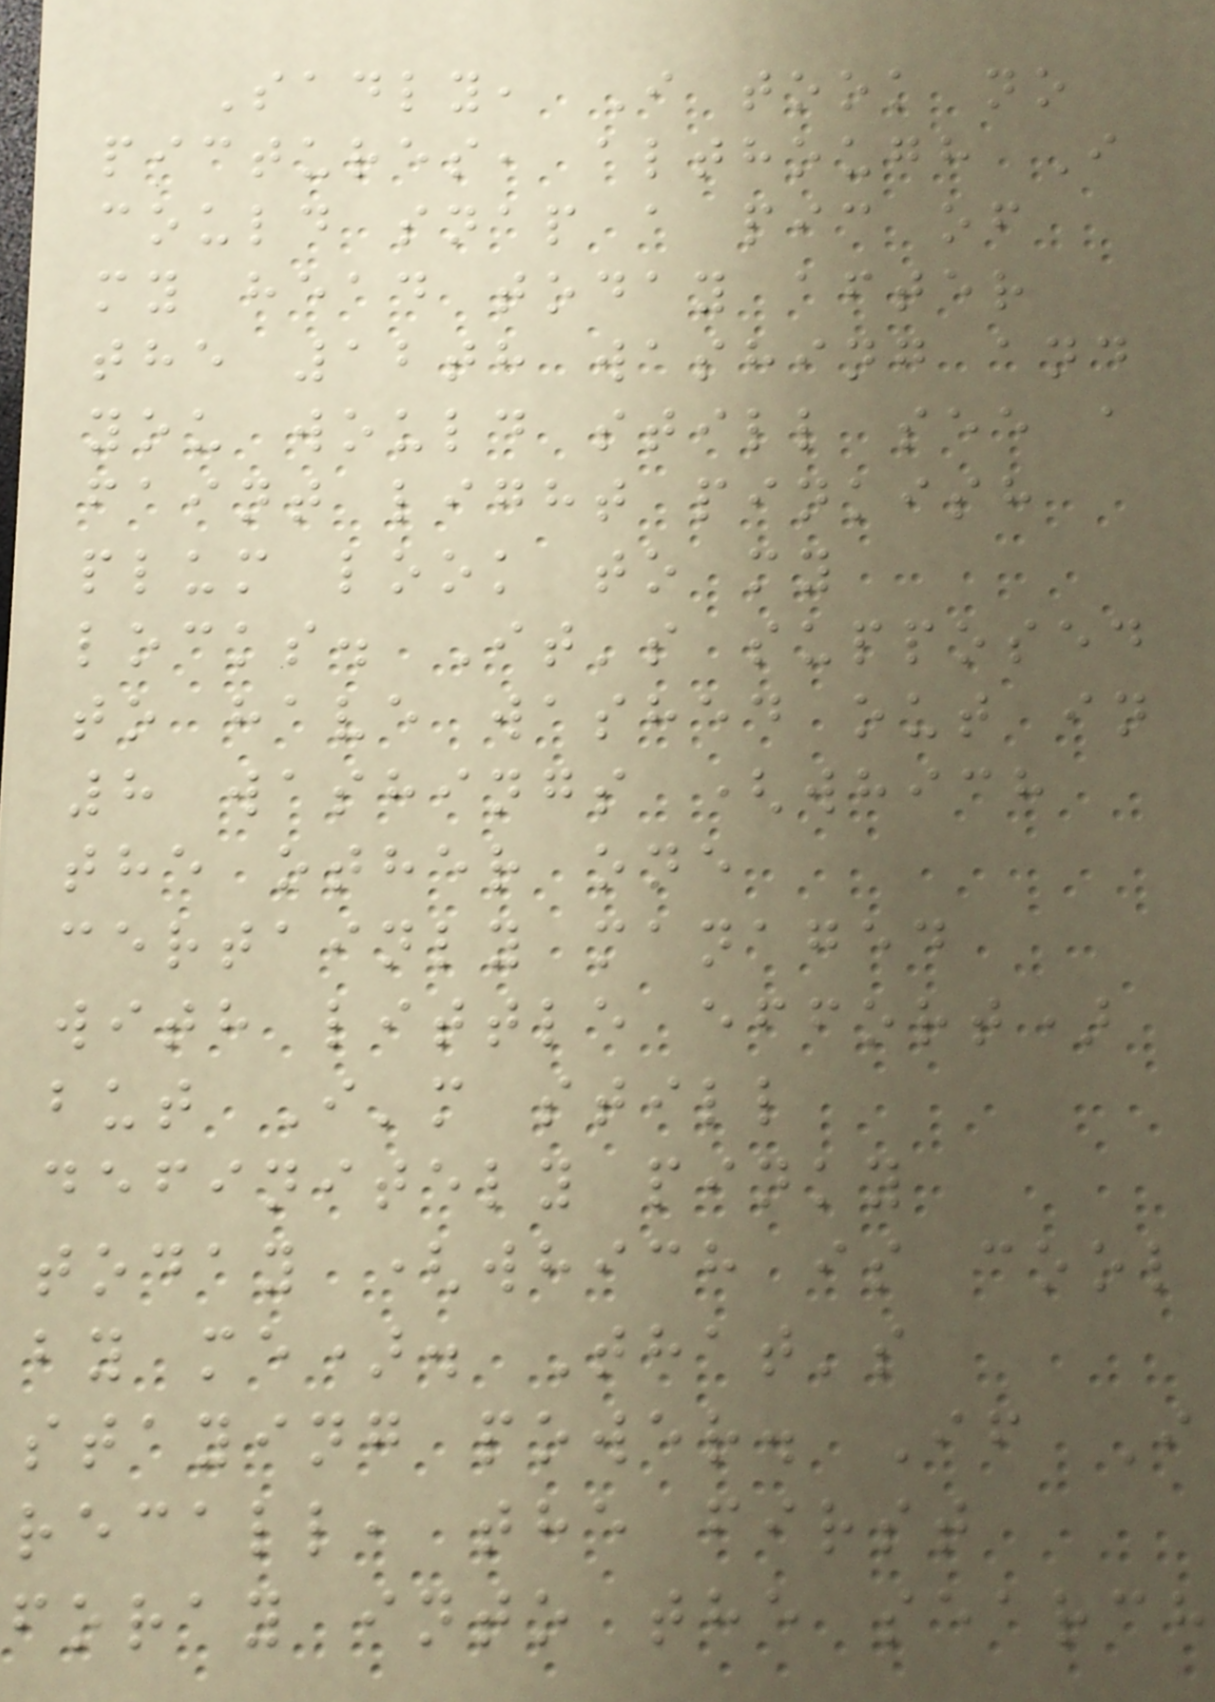Sadly, I took no
pictures, although I
could snap a pic of
my head today after
the 12th washing and
you would still see a
faint light pinkish
plum look to my
locks. It's supposed
to have washed out in
8 washings (which
the other one
certainly managed
with little effort)
but I'm still
definitely pinky
today (which is cool
by me). That's
staying power. If I
recall, the first
foray into the search
